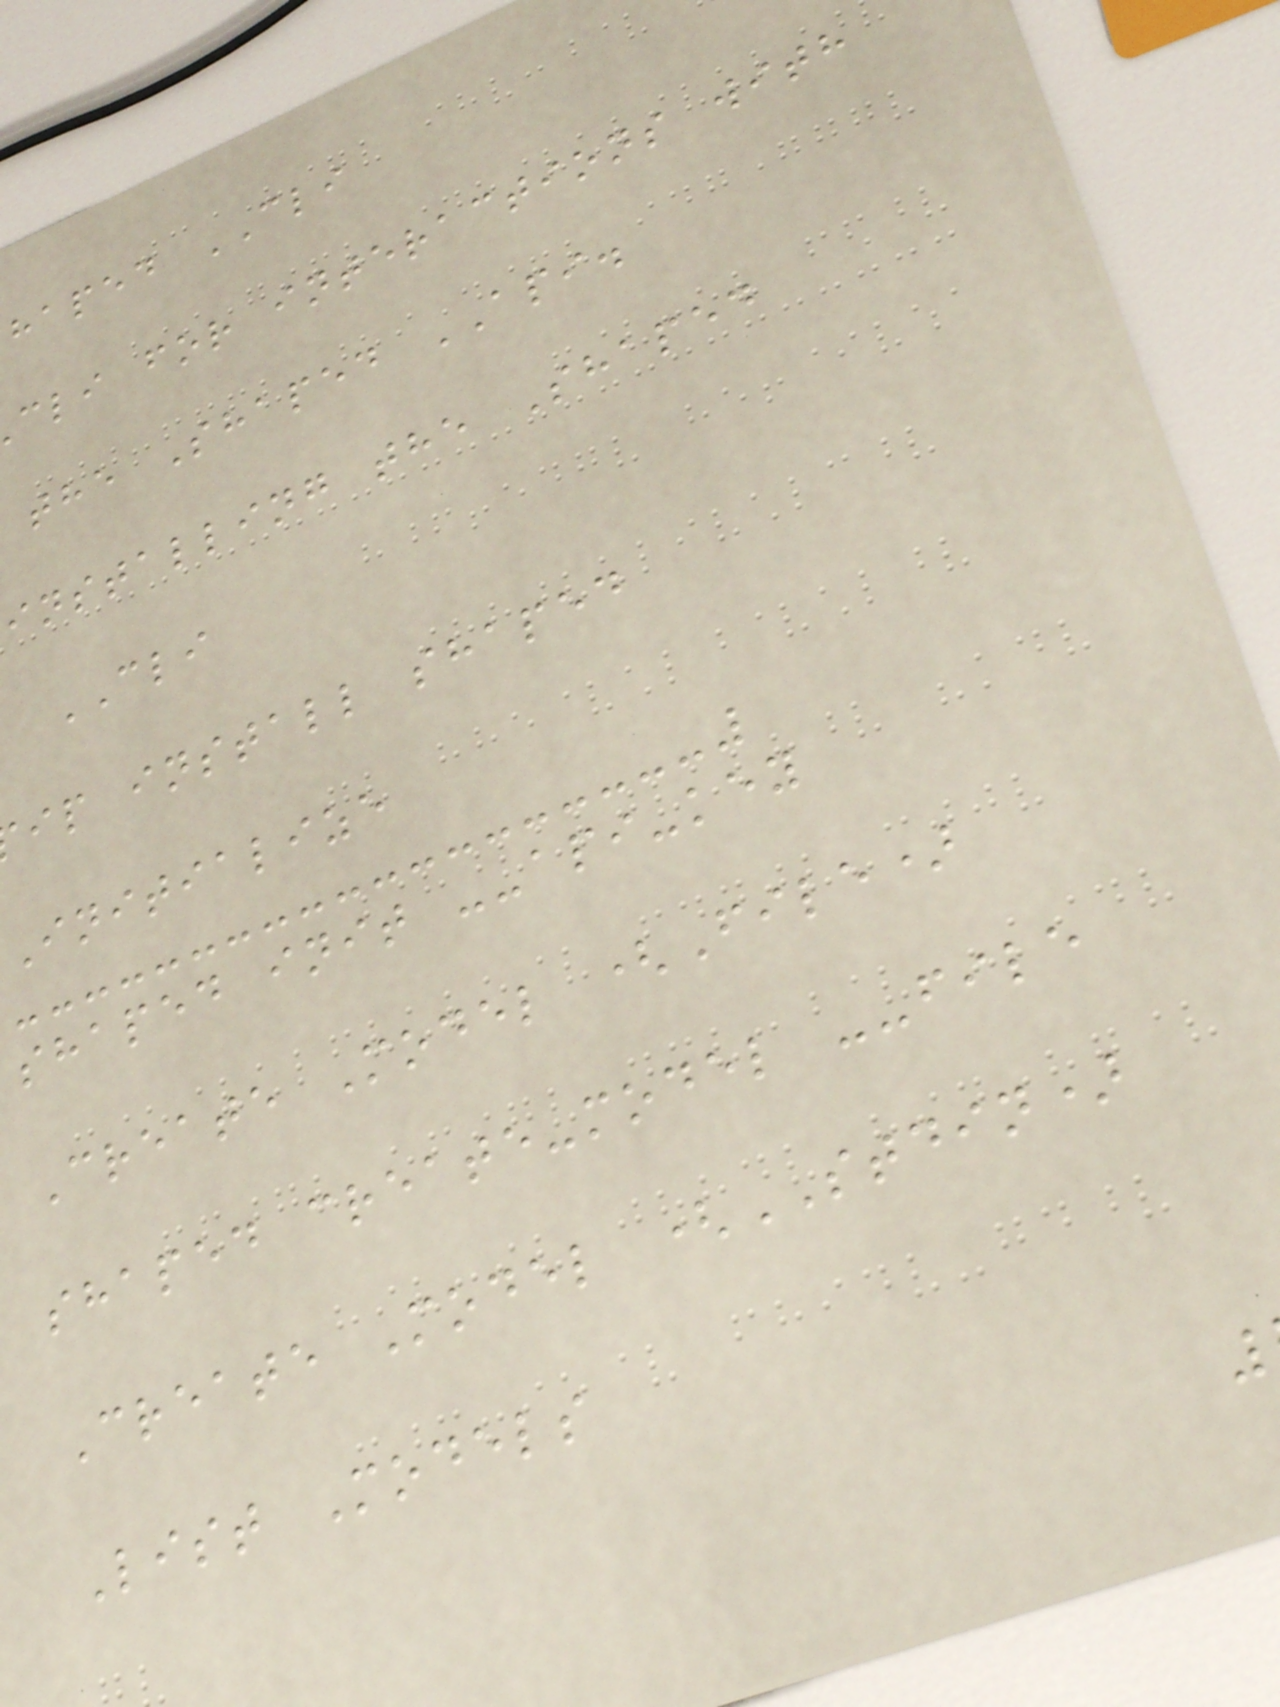haped CLI
cli for interactions with
the Shaped API.
installing the Shaped
CLI
ip install shaped
Initialize
shaped init --api-key
Create Model (File)
shaped create-model --file
Create Model (STDIN)
List Models
